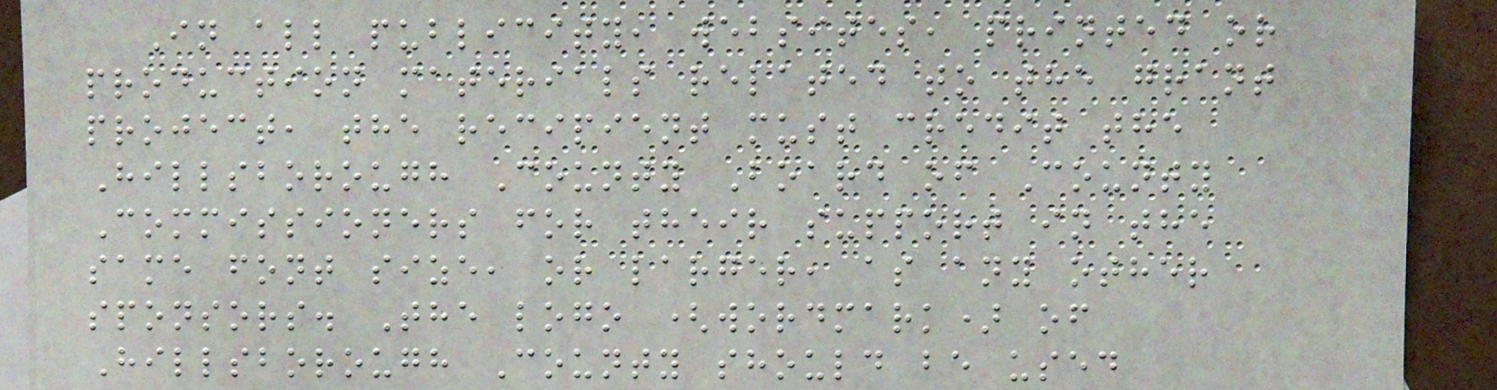In all publicity, websites, printed or
production materials related to the grant
project, the recipient must credit the
Hillsborough County Board of County
Commissioners for their support in the
same font size, or larger, as any other
sponsors. The logo (wordmark) of
Hillsborough County should be used
